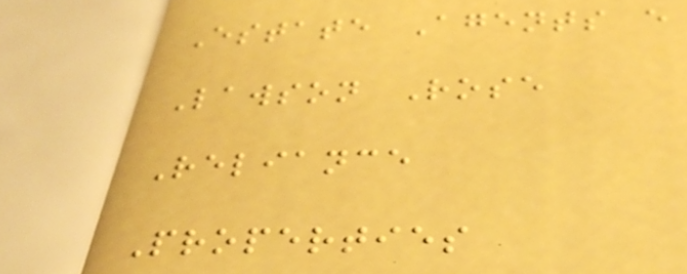Estate Agents e
Lawson Rose
Reliance
Properties
